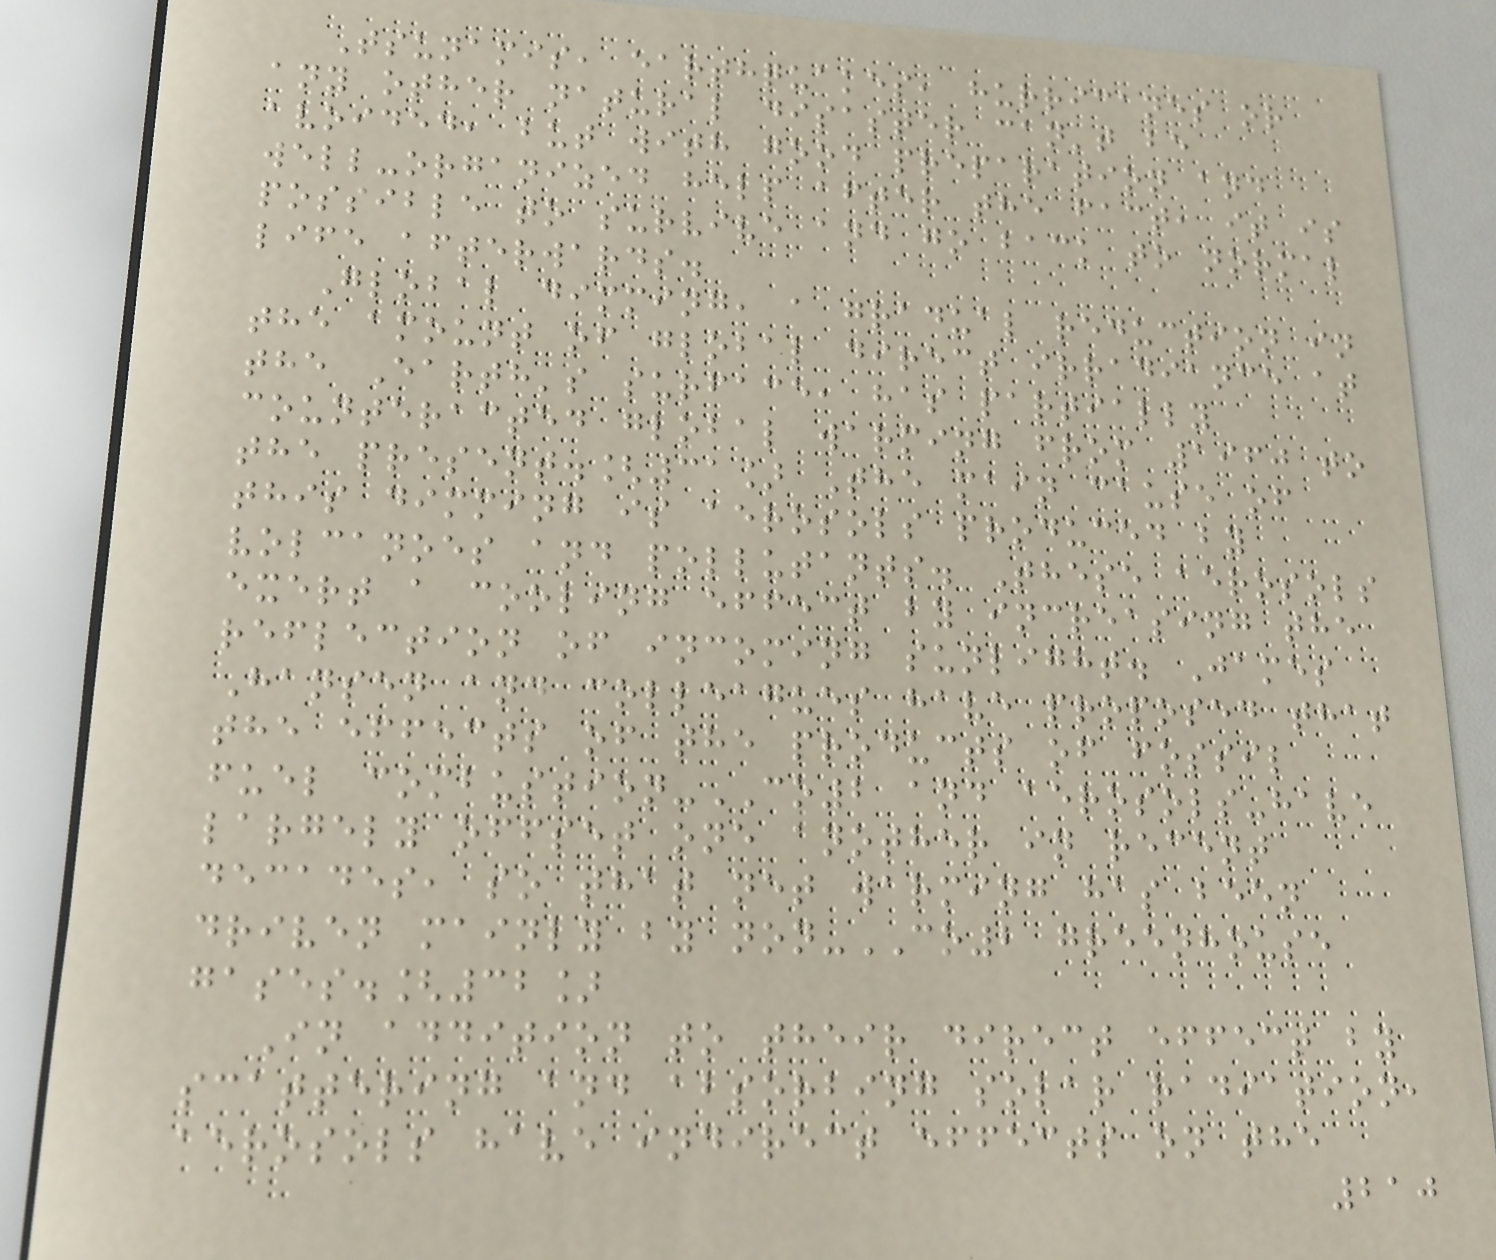Tsunamis, earthquakes, hurricanes or
any other natural disaster can't be
avoided, but with good preparation and
well-organized help after the fact, it is
possible to survive and go back to normal
life afterwards.
Global dimming, a gradual reduction in
the amount of global direct irradiance at
the Earth's surface, has partially
counteracted global warming from 1960 to
the present.[31] The main cause of
this dimming is aerosols produced by
volcanoes and pollutants. These aerosols
exert a cooling effect by increasing the
reflection of incoming sunlight. James
Hansen and colleagues have proposed that
the effects of the products of fossil
fuel combustion-CO2 and aerosols-have
largely offset one another in recent
decades, so that net warming has been
driven mainly by non-CO2 greenhouse
gases.[32]
In addition to their direct effect by
scattering and absorbing solar radiation,
aerosols have indirect effects on the
210
